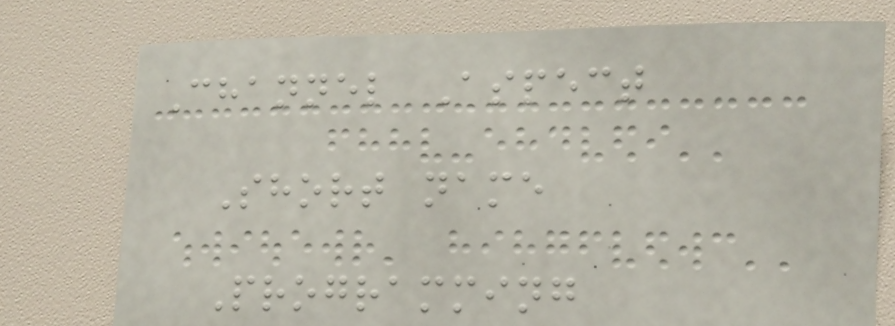Channel Aspect
Short name
Programming
